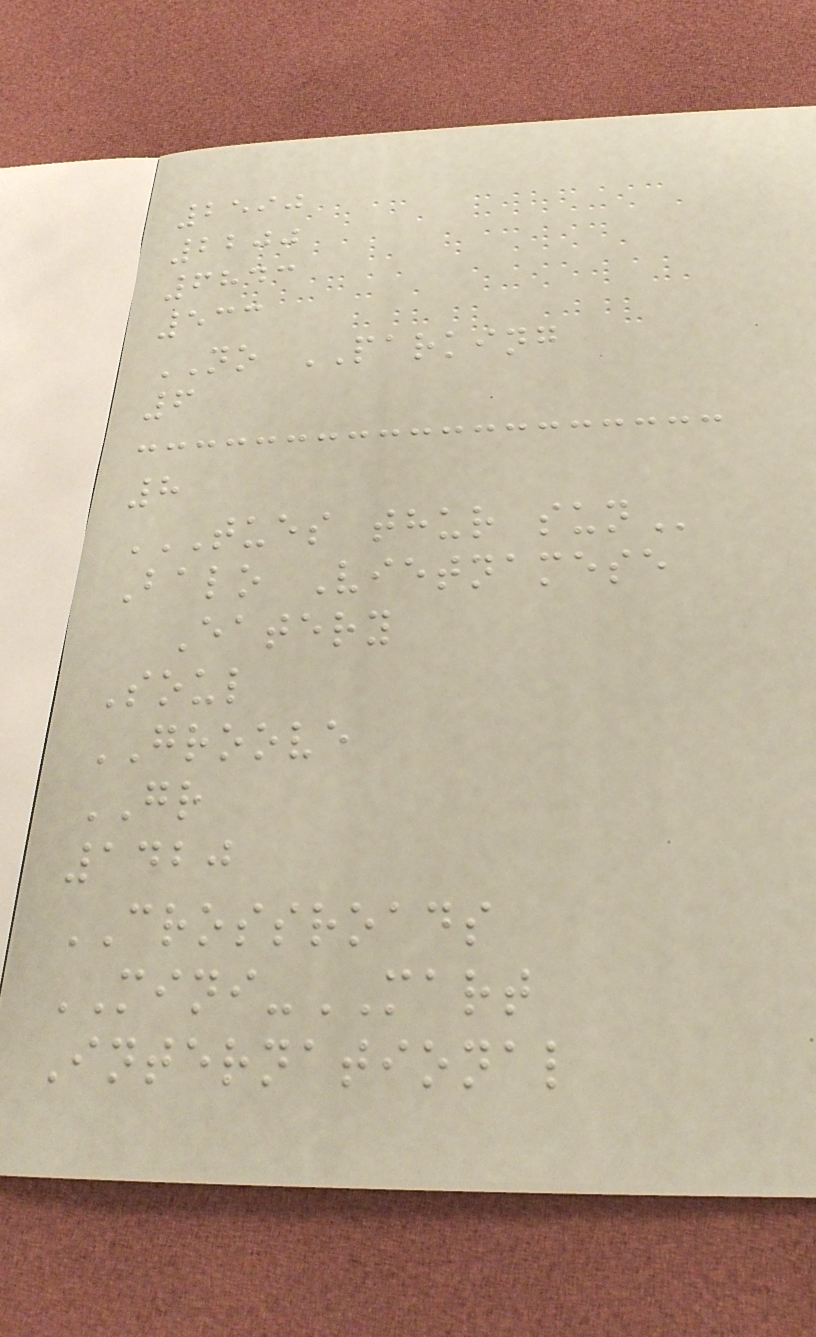2590
2200
6843
533
NO PARKING
6
8
TUES THUR SUN
Balo Vietnamese
Eatery
Soul
GROOVE
GR
1420
CROSSROADS
MINI-MART
International
